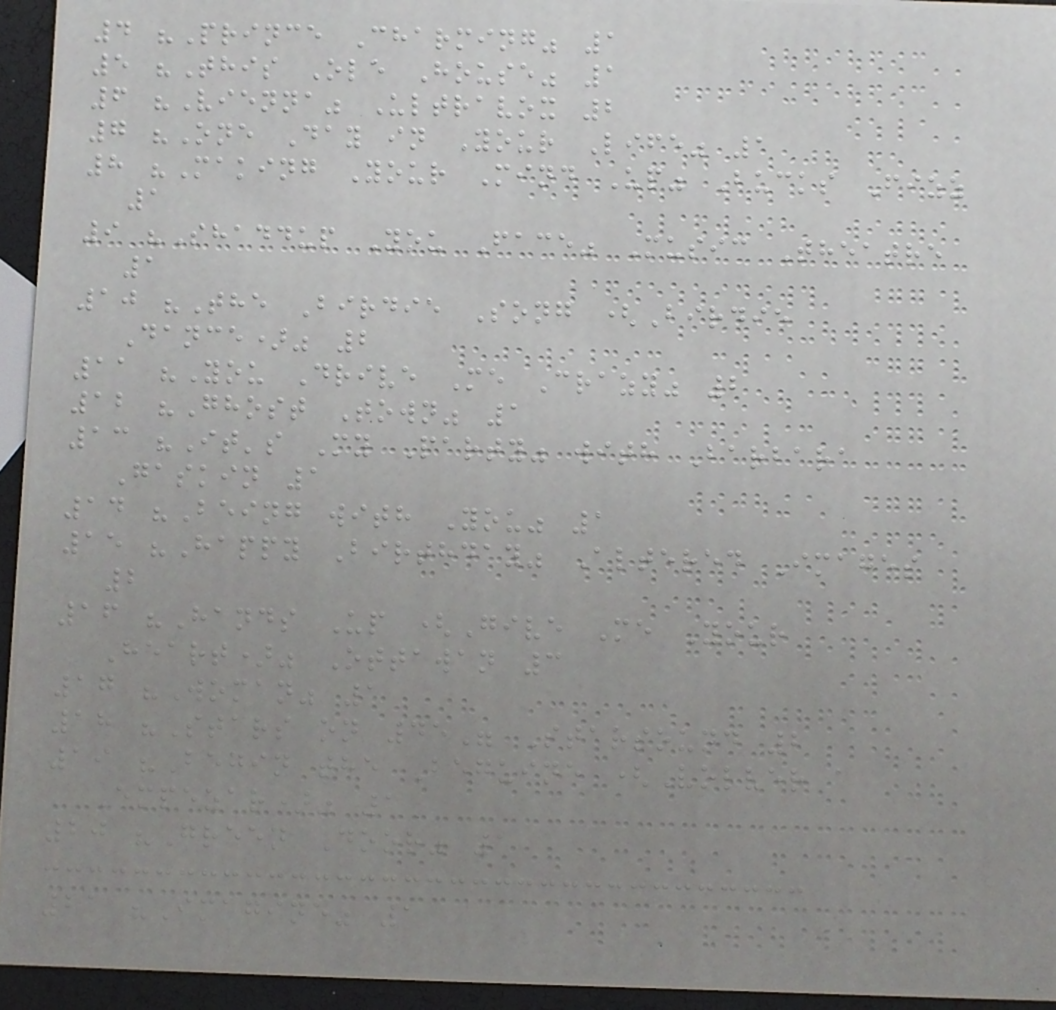4 "Prince Charming" 1
5 "This Ole House" 1
6 "Vienna" Ultravox 2
7 "One Day in Your Life" 1
8 "Making Your Mind Up" Bucks Fizz
1
9 "Shaddup You Face" Music Theatre
1
10 "The Birdie Song (Birdie
Dance)" 2
11 "You Drive Me Crazy" 2
12 "Ghost Town" 1
13 "It's My Party" with Barbara
Gaskin 1
14 "Being with You" 1
15 "Happy Birthday" Altered Images
2
16 "Hands Up (Give Me Your
Heart)" Ottawan 3
17 "Woman" 1
18 "Stars on 45" Starsound 2
19 "Begin the Beguine (Volver a
Empezar)" 1
20 "Green Door" 1
21 "Imagine" 1
